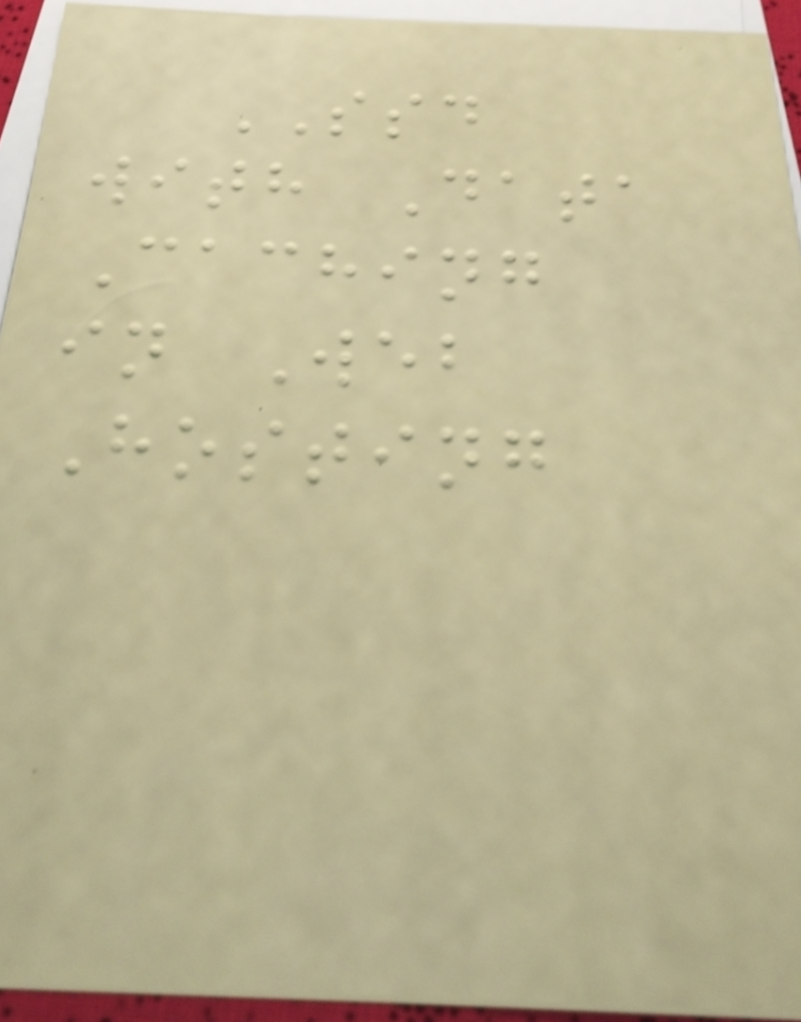SSD
with Data
Caching
in Web
Hosting
